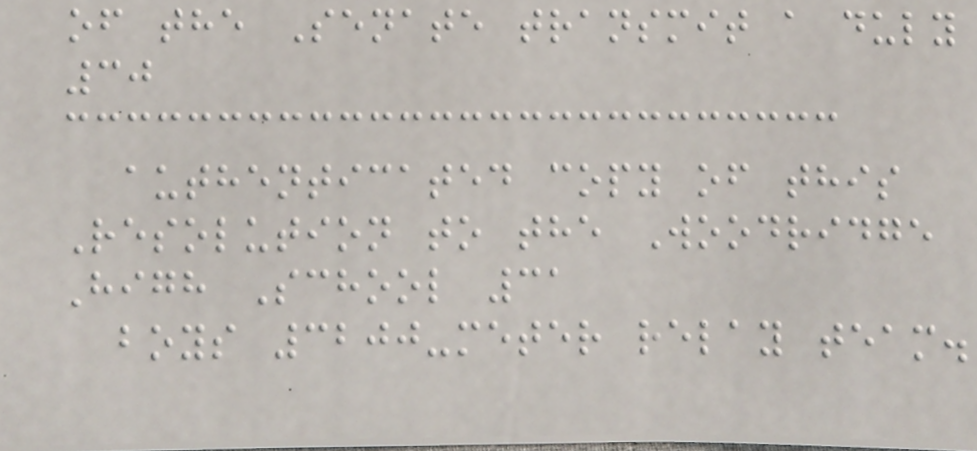of the Senate transmit a duly
30
authenticated copy of this
Resolution to the Woodridge
High School 31
boys 3200-meter relay team.
